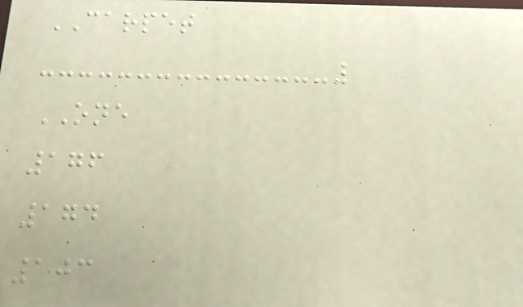CARPET
ONE
176
174
103
